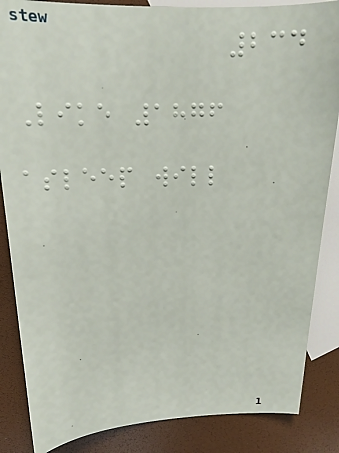234
Like 1876
asleep will
